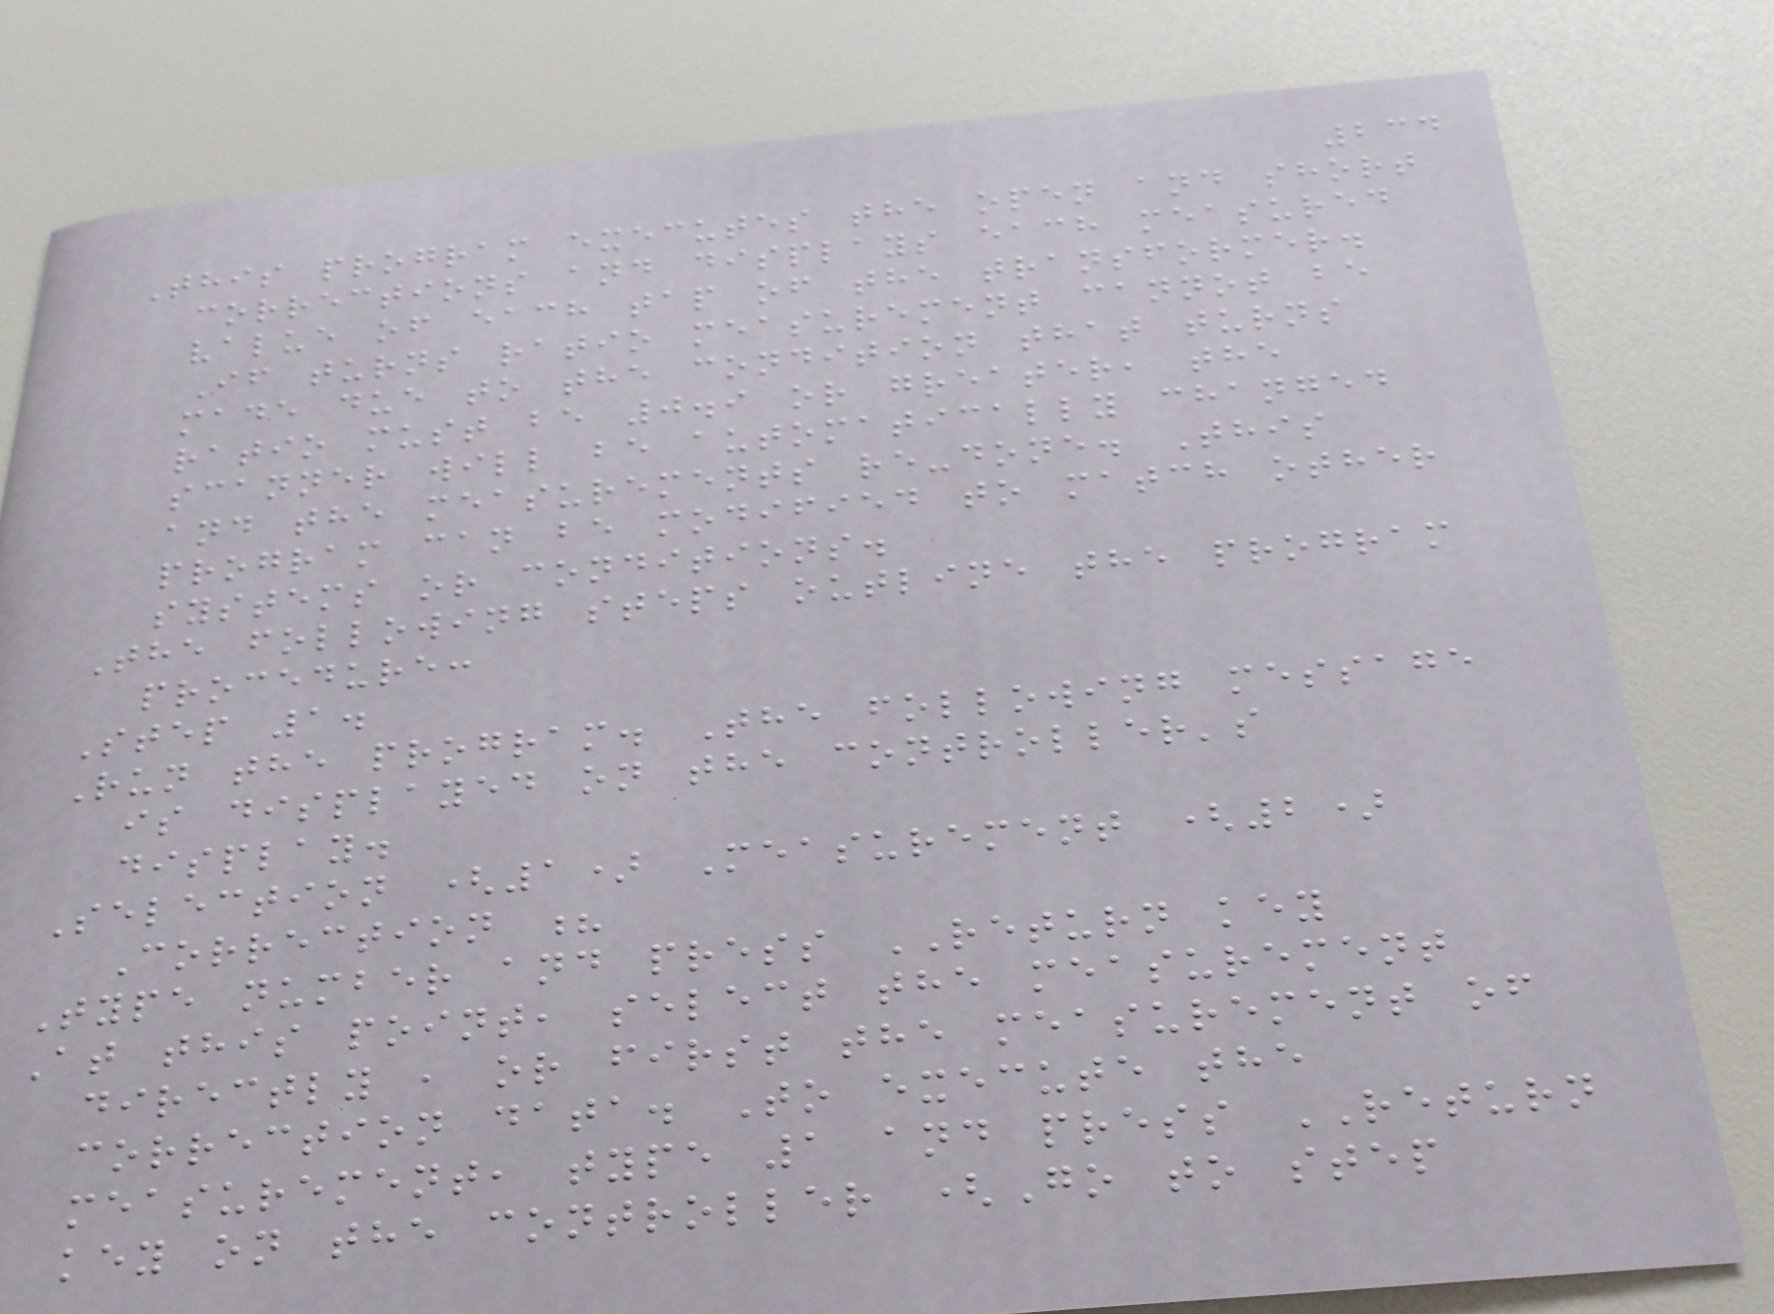234
This program executes the open and short
corrections and displays each measured
value of each tap of the transformer.
If turns ratio measurement cannot be
made due to the condition that turns
ratio must be 0.9 or greater, the
scanner will be automatically changed
and the measurements re-done. This
program can be modified to match other
systems or conditions.
The following steps outline the program
procedure:
Step 1.
Run the program. The following message
is displayed on the controller's
display.
Selection (1) Measurement (2)
Correction ?
Type number and press RETURN key
At this point, select the measurement
directly , or first the measurement of
correction data. To execute the
measurement, type 1 and press RETURN
key on the controller (Go to step
